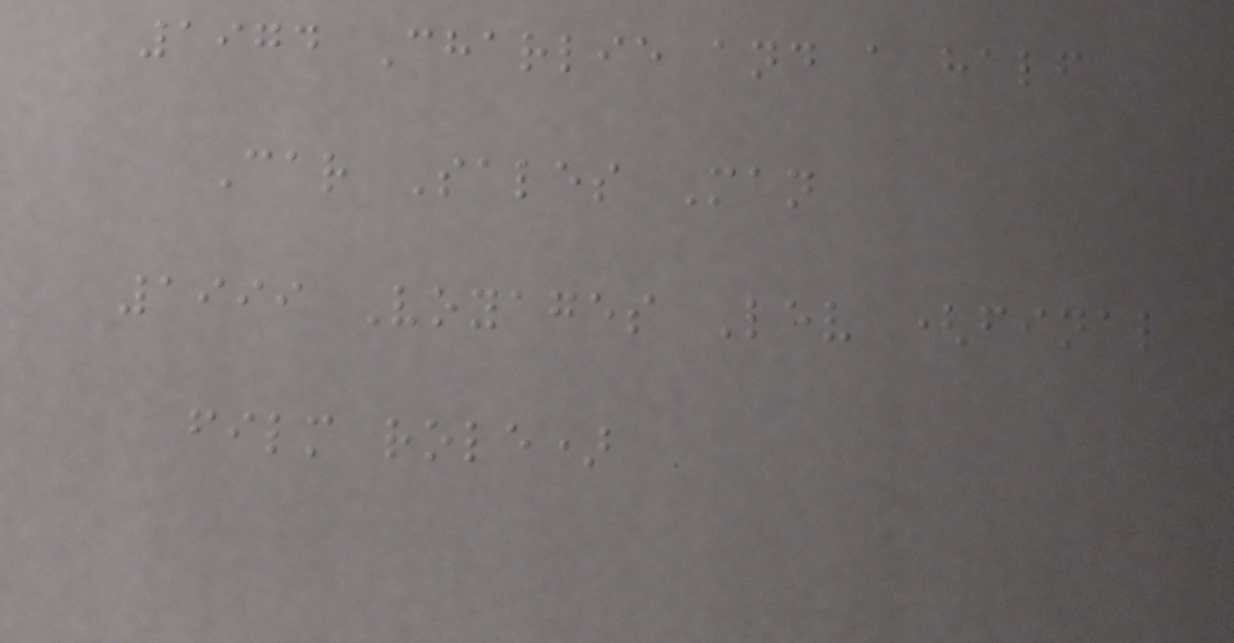1974 Charlie and a half
Car Sales Man
1999 Voyages Lev (final
film role)
